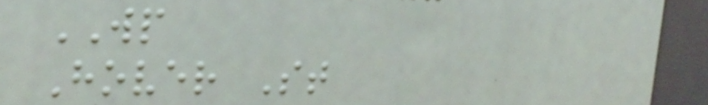WP
Hover St
